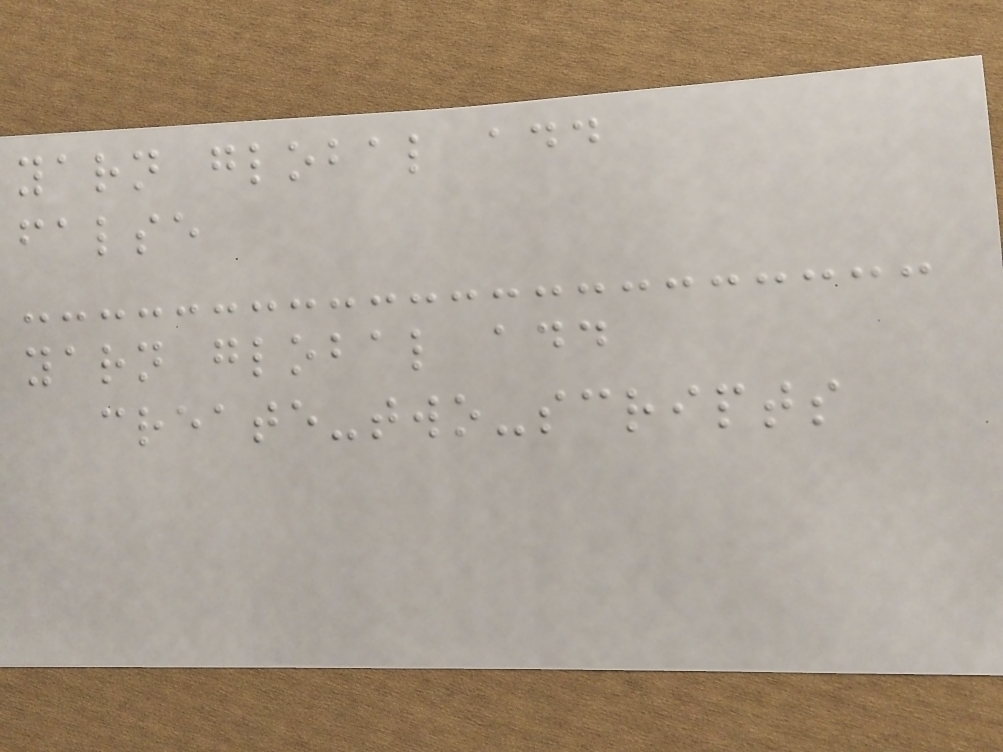yarn global add
false
yarn global add
create-two-scripts
